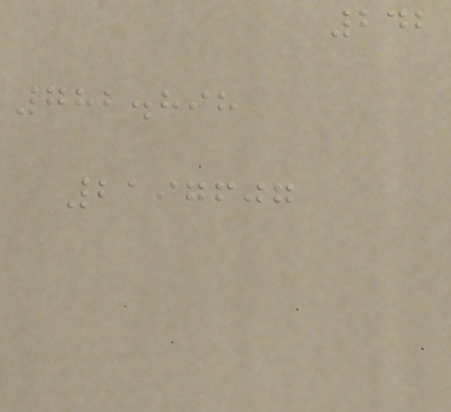242
782.898
2197607
